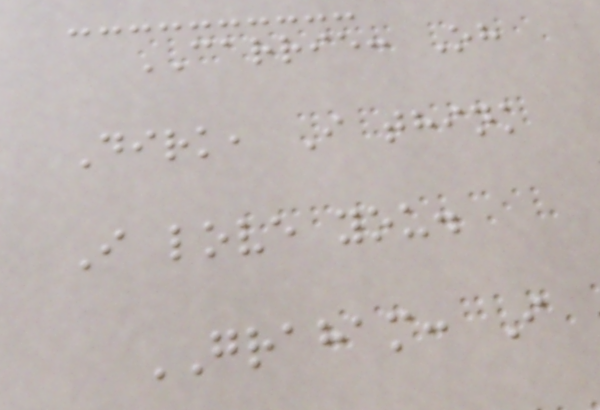CARRIE: Oh
Dirk, I think
I love you.
GRAHAM: I
